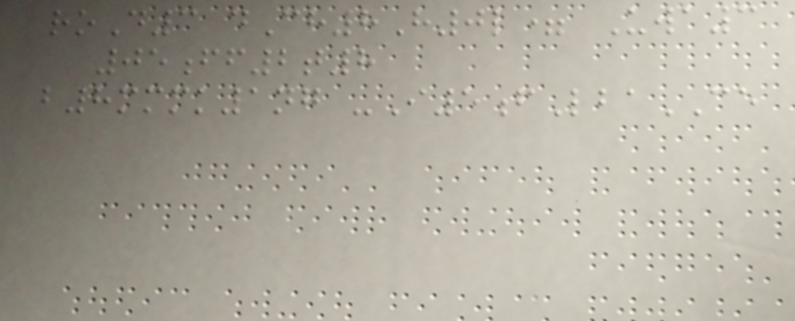roD3 dCh8H0l= Uwa3
05ff2t8
b8mmmk1ng -I5fLbaCE
